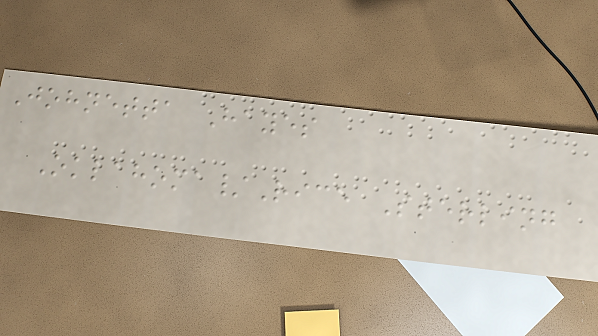Johnetta Hayes
Oklahoma/Rice Sterling
